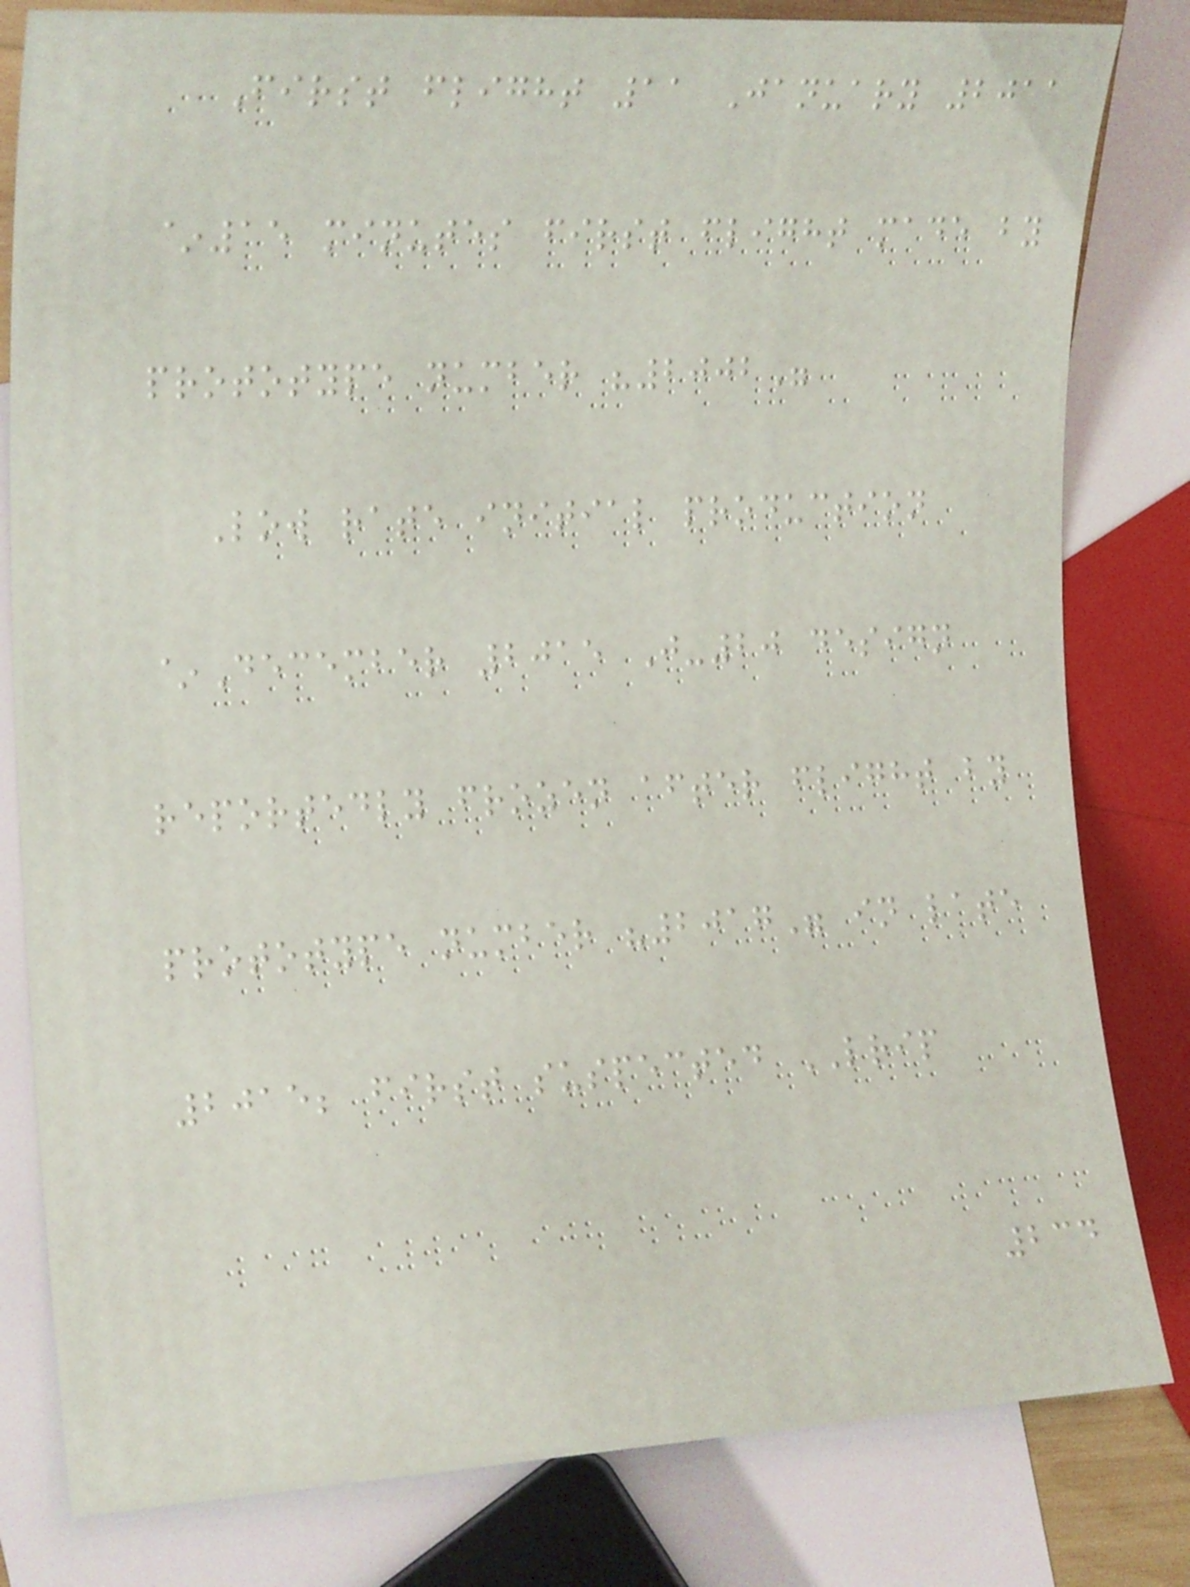First flight 11 January 2011
~15 minutes first flight made by
prototype number "2002"
Low rate initial production
~December 2015 J-20 design
reportedly frozen after flight by
prototype number "2017" in late
2015; first suspected LRIP
234
